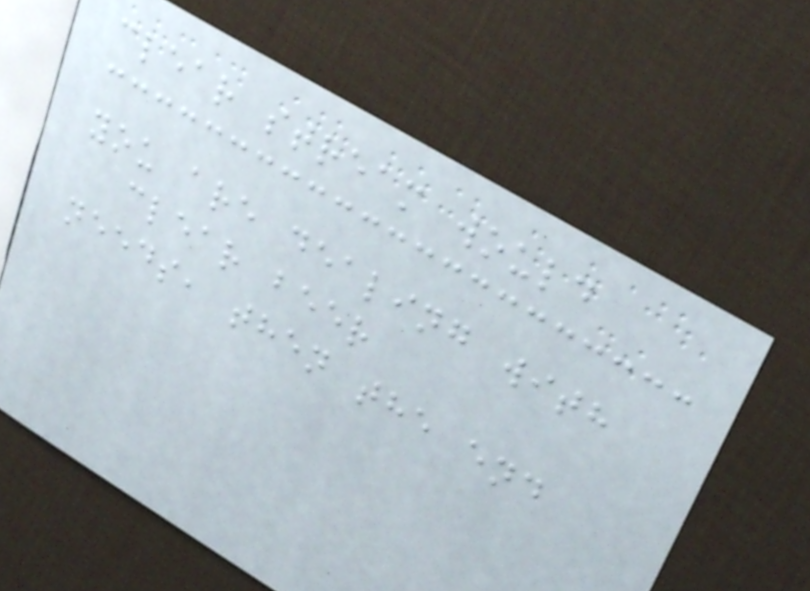clear stream would
you are dealing with
clear beer
needs, then the end
